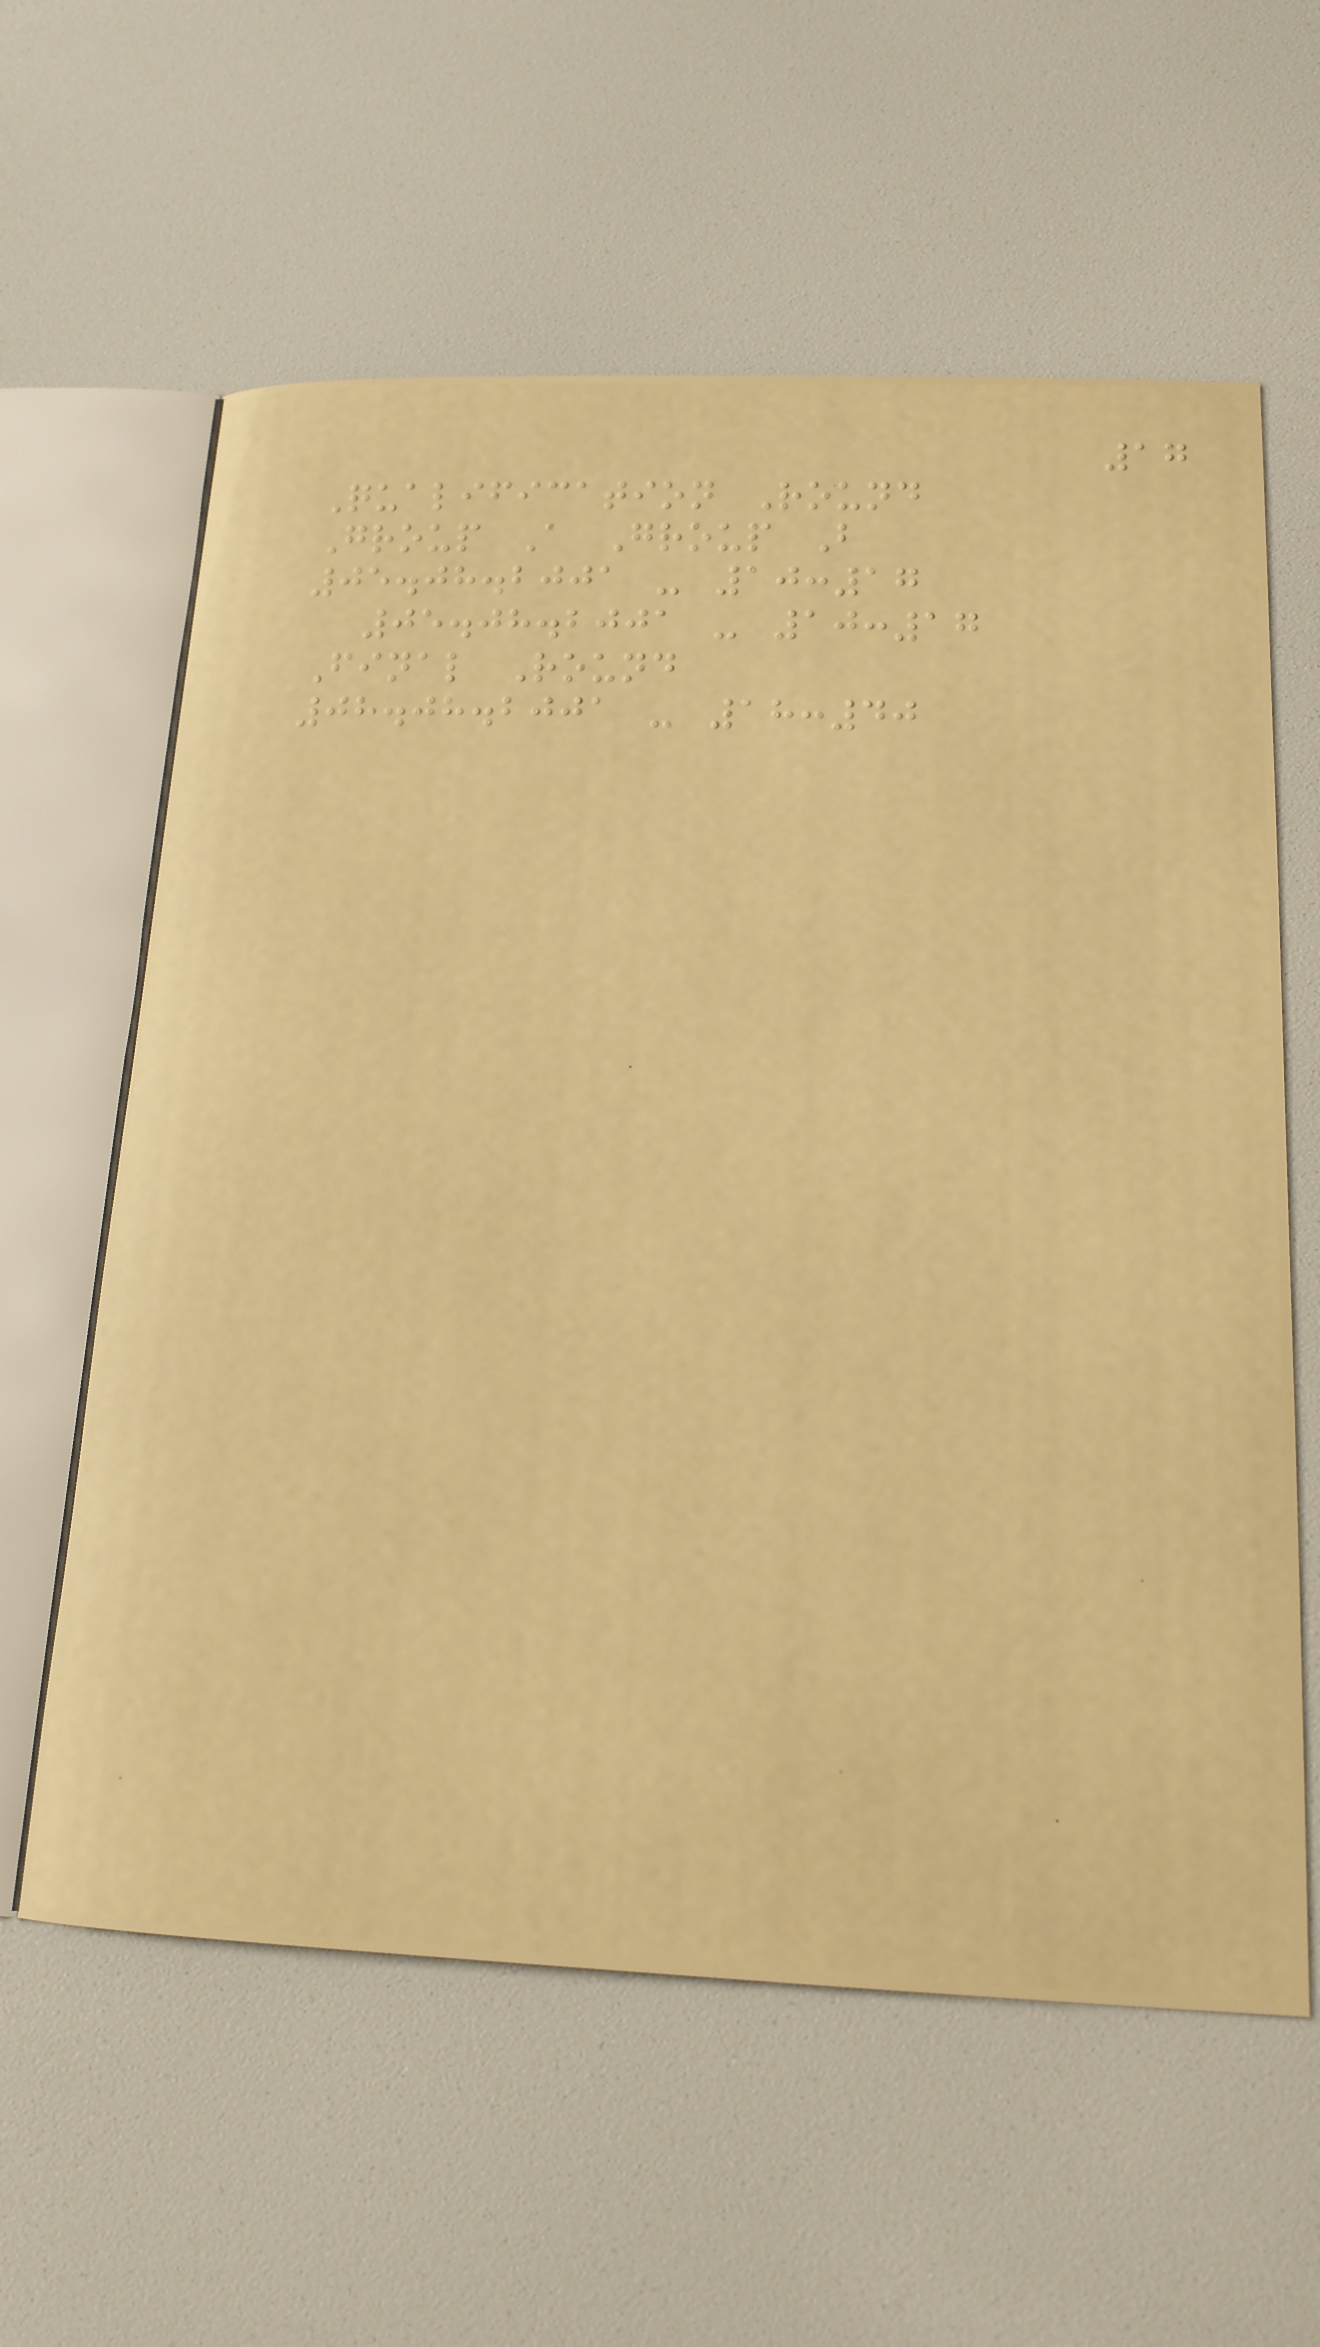17
Qualification Round
Group A Group B
05.08.2001 - 10:17
05.08.2001 - 10:17
Final Round
08.08.2001 - 18:40
